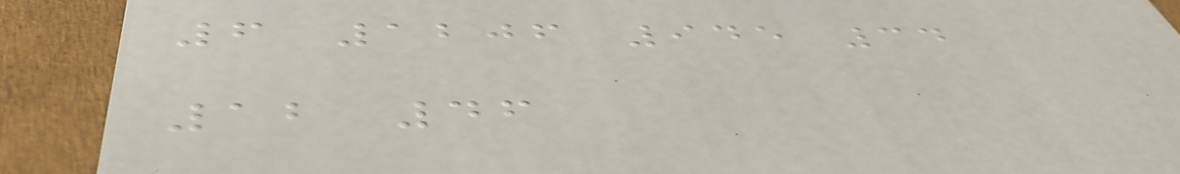6 1206 945 34
12 46
